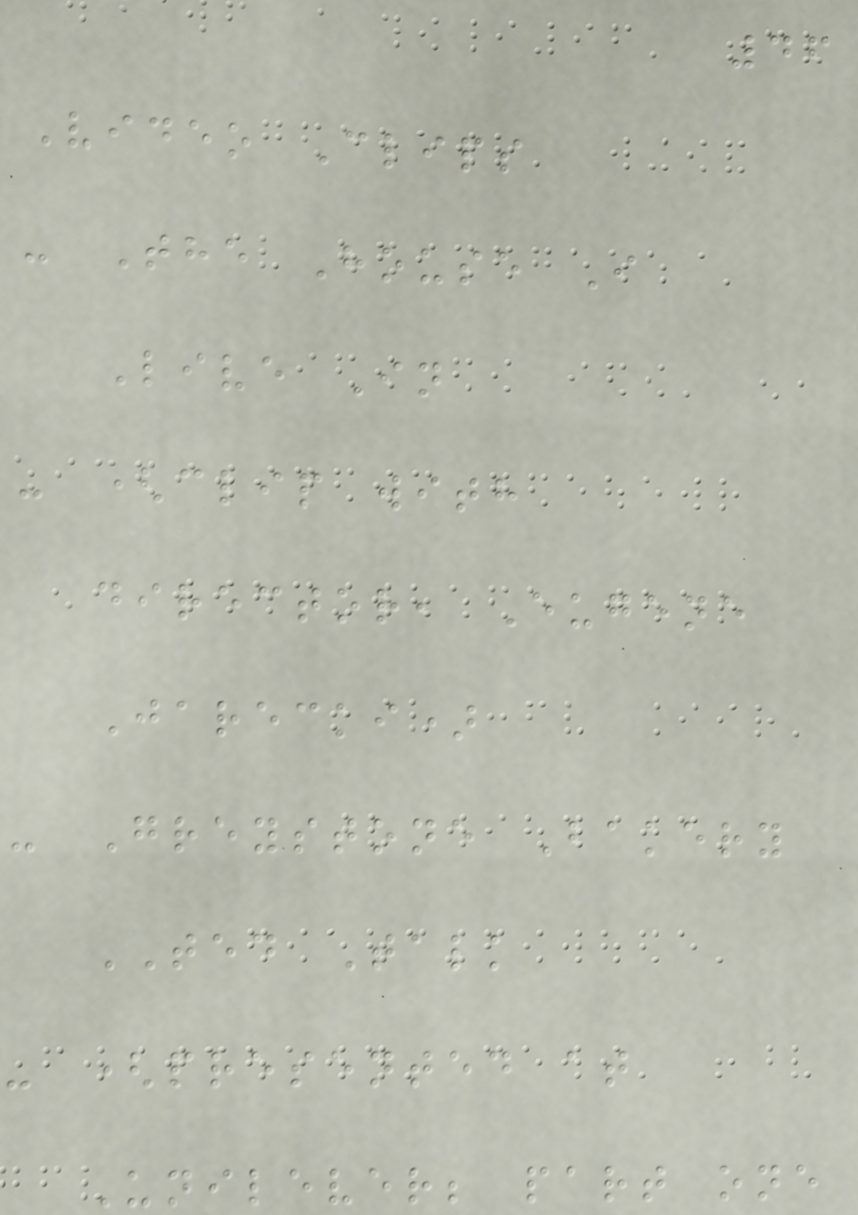46
Video Clips
- The House I
Live In
- (clip with
director, Eugene
Jarecki)
- Greystone Bakery
TED Talk
- (presented at
Unilever; part one
